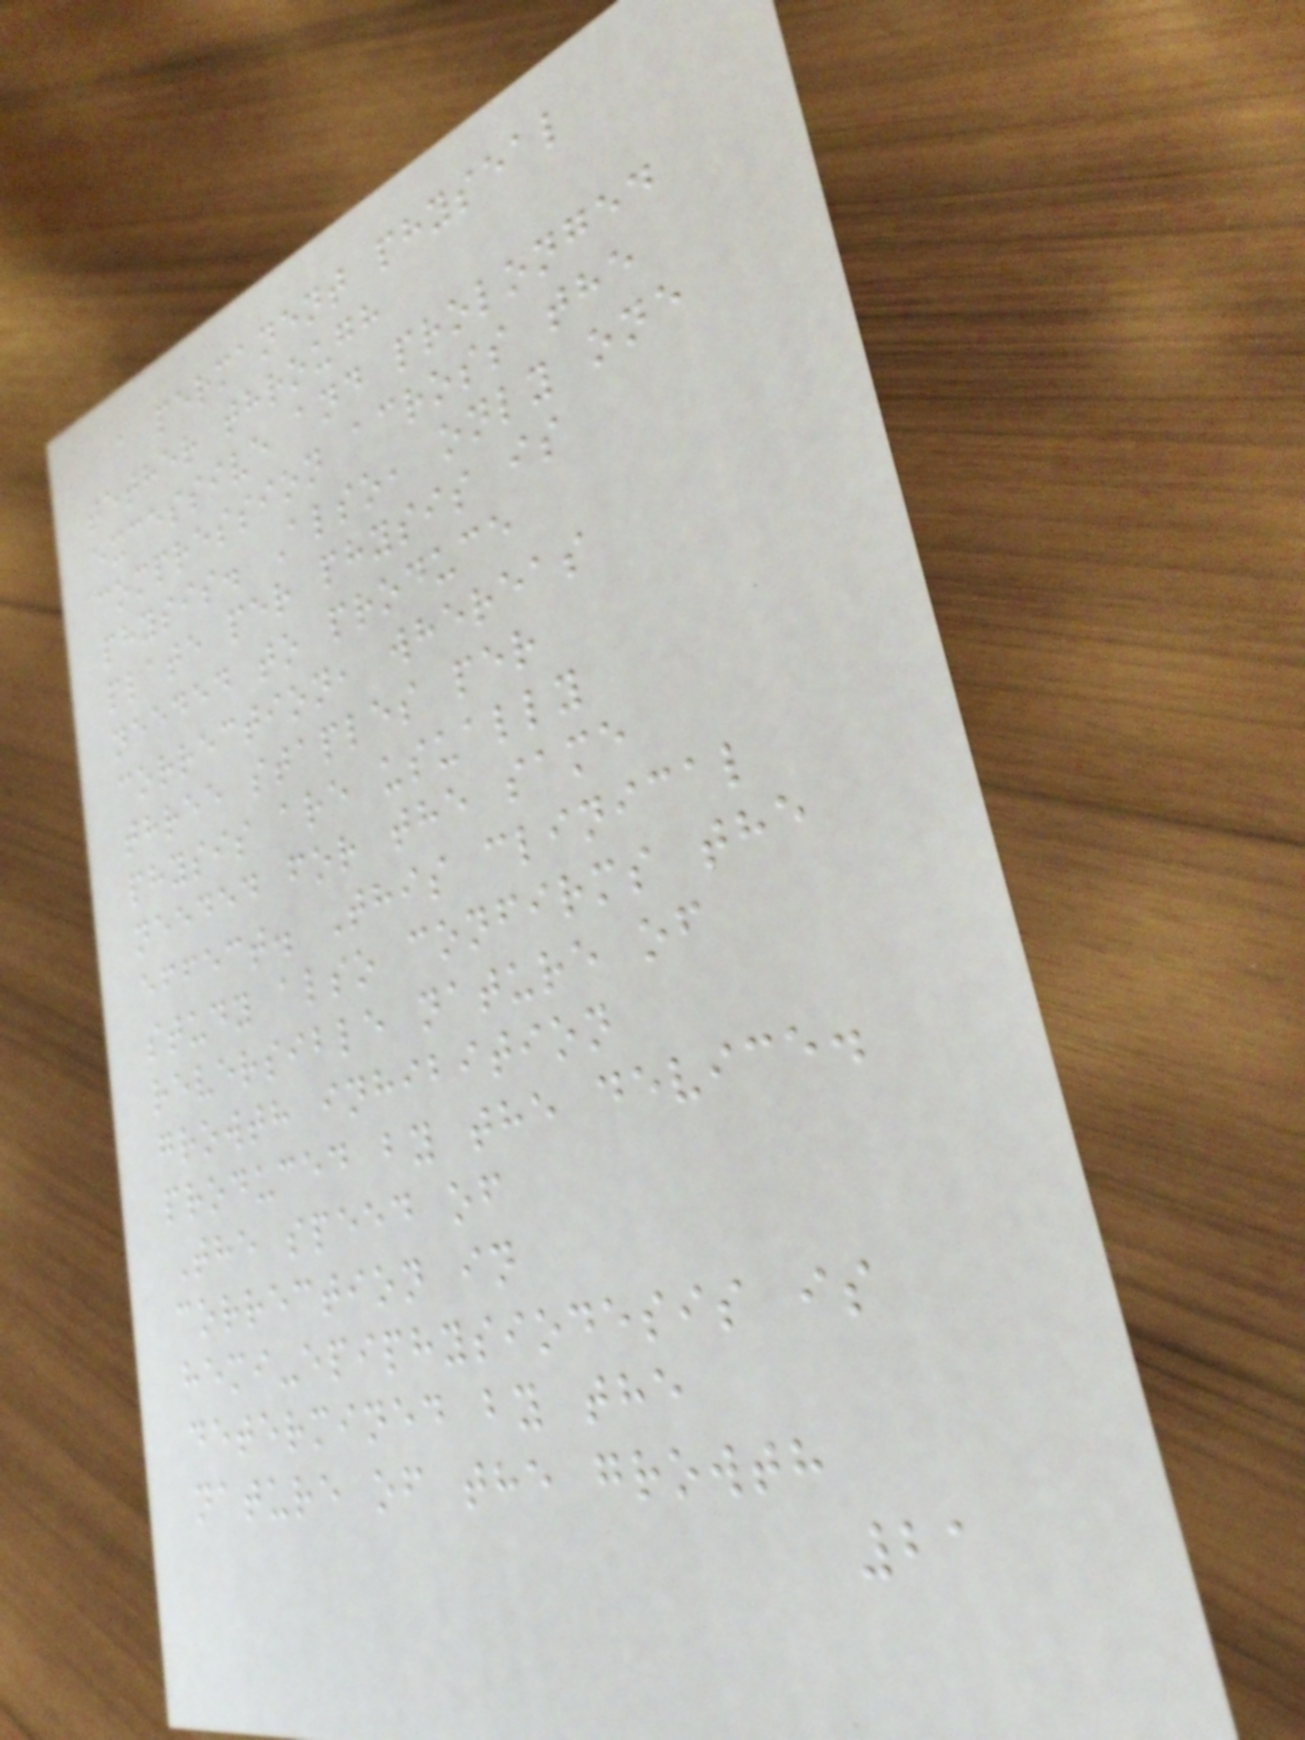a permanent physeal
tether through
excessive and prolonged
compression across the
physis. Also, only one
plate per physis is
needed to produce
correction, whereas
three staples per
physis are usually
needed for the same
effect. This clinical
study also confirms the
reversible nature of
growth inhibition
produced by the device.
The speed of
correction in
hemi-epiphysiodesis is
determined by the
nature of the growth
21
